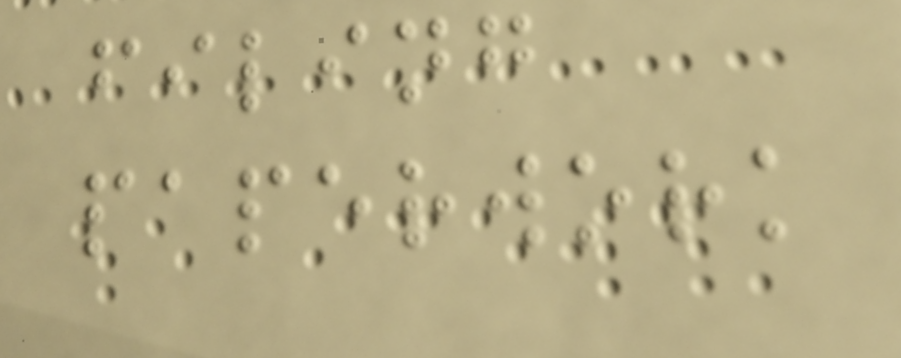filing
paperwork
